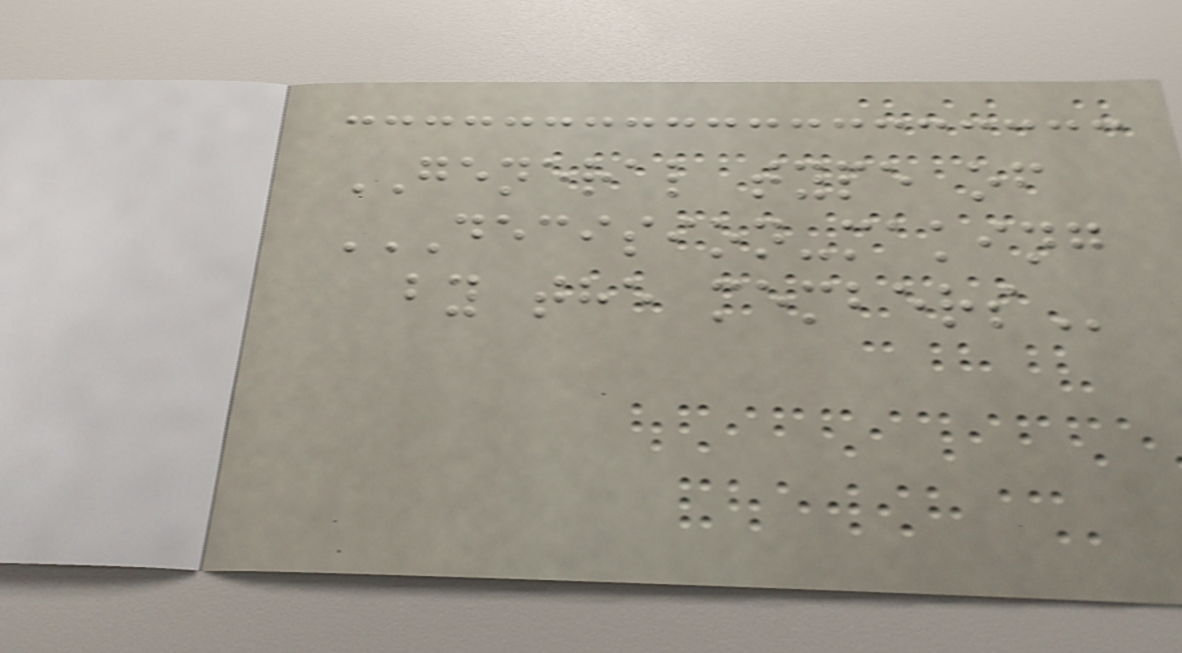GENERAL type of
DECISION-MAKING
BY THE MEMBERS
